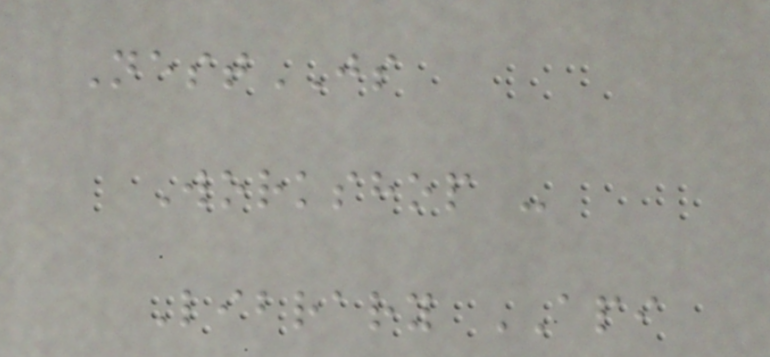NestJS
Workshop -
Library API
